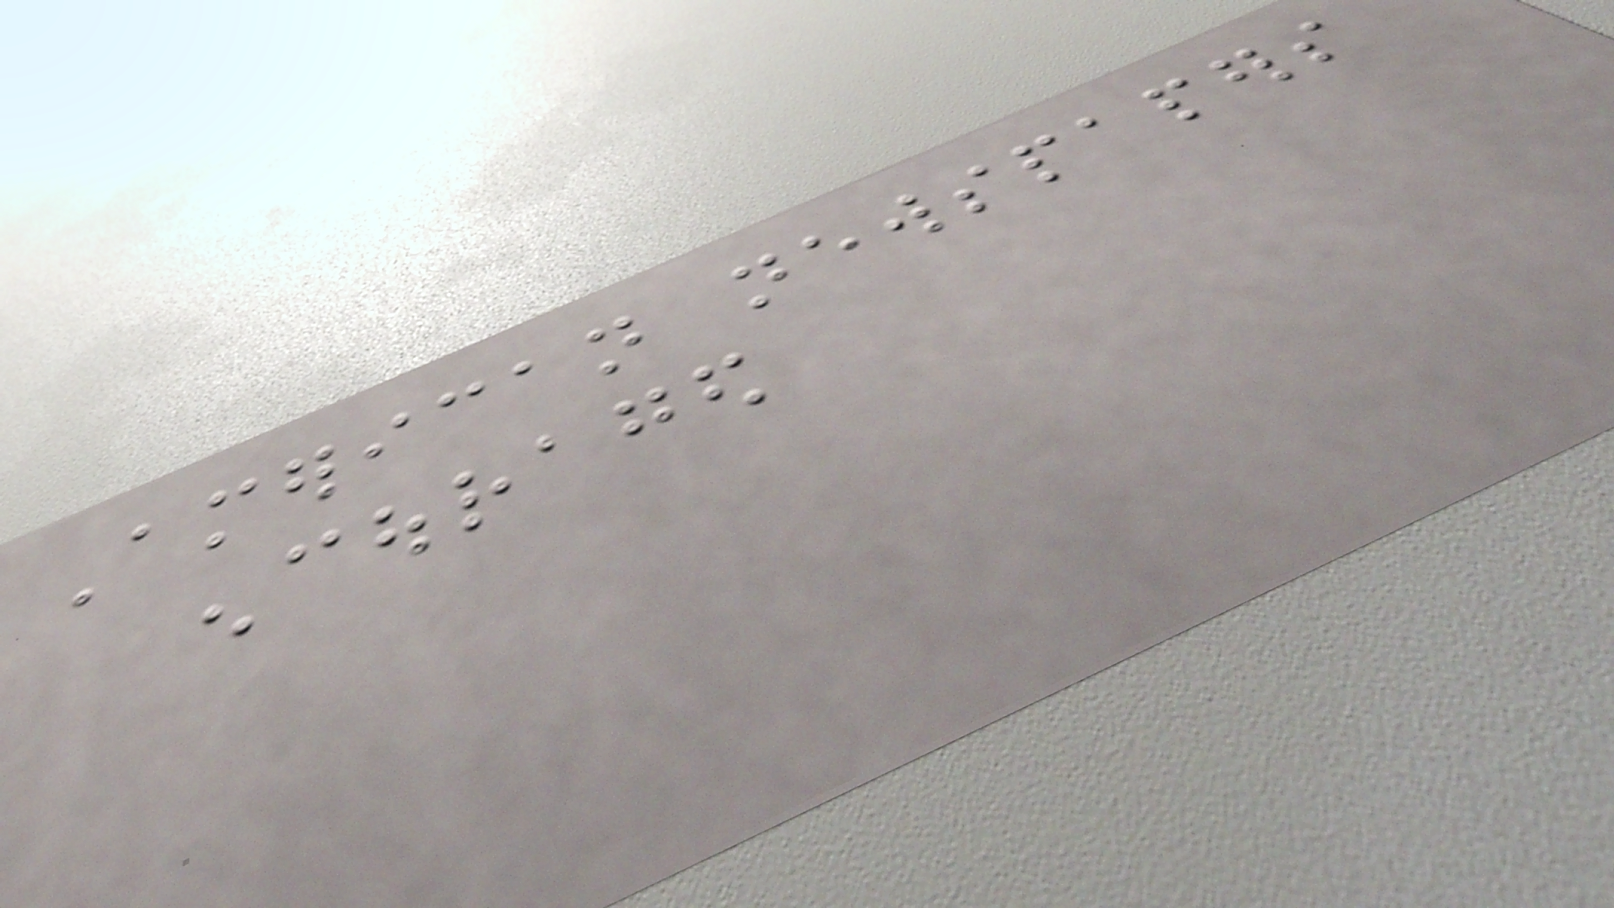American newspapers
encouraged
